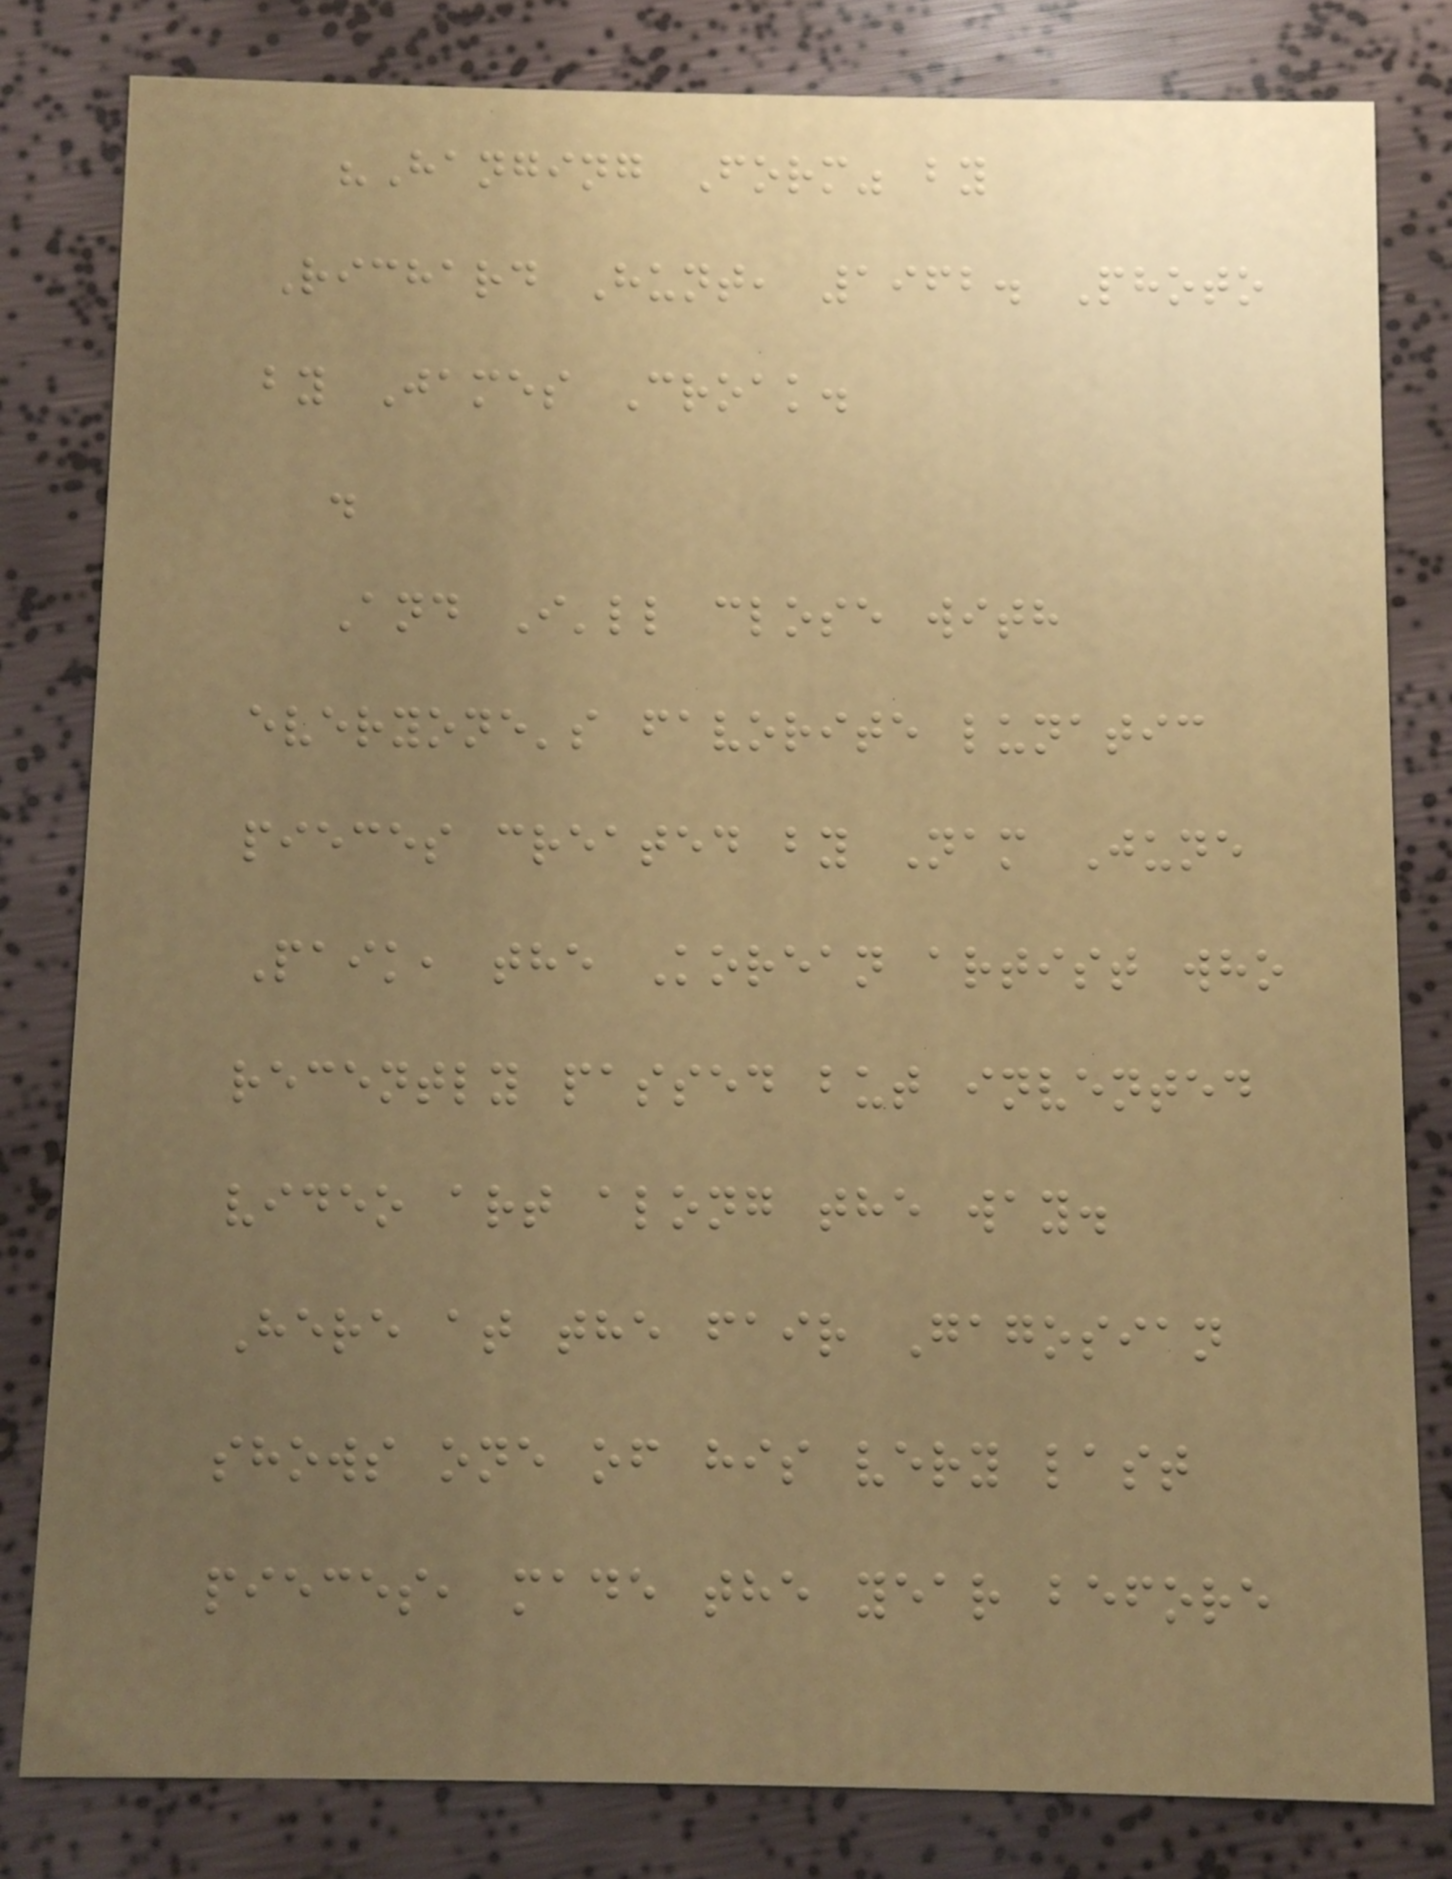"Hanging Form" by
Richard Hunt, 1962. Photo
by James Croak.
.
And I'll close with
everyone's favorite lunatic
pieces created by Nam June
Paik, the Korean artist who
recently passed but invented
video art along the way.
Here at the fair Gagosian
shows one of his very last
pieces, made the year before
